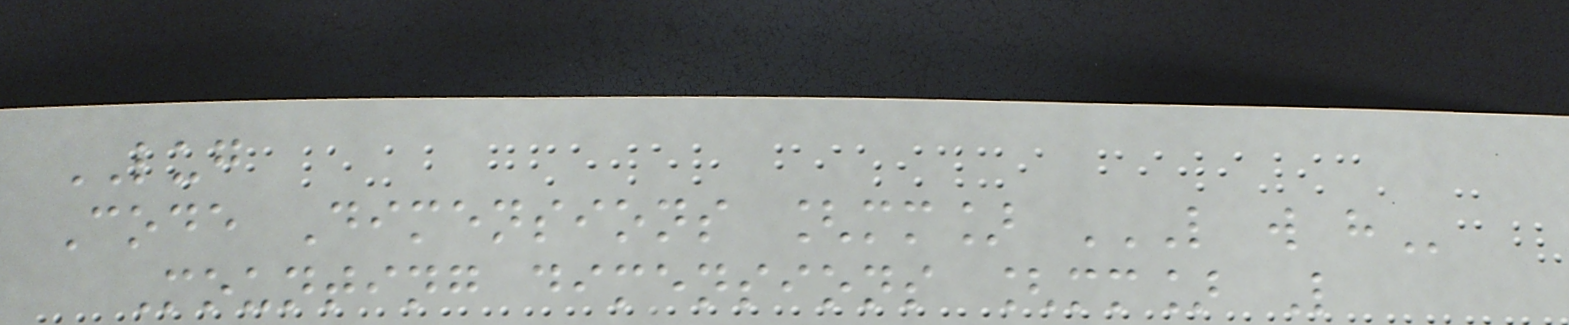LUG
Code Dimensions [mm] L W H
Mounting dimensions [mm] L
